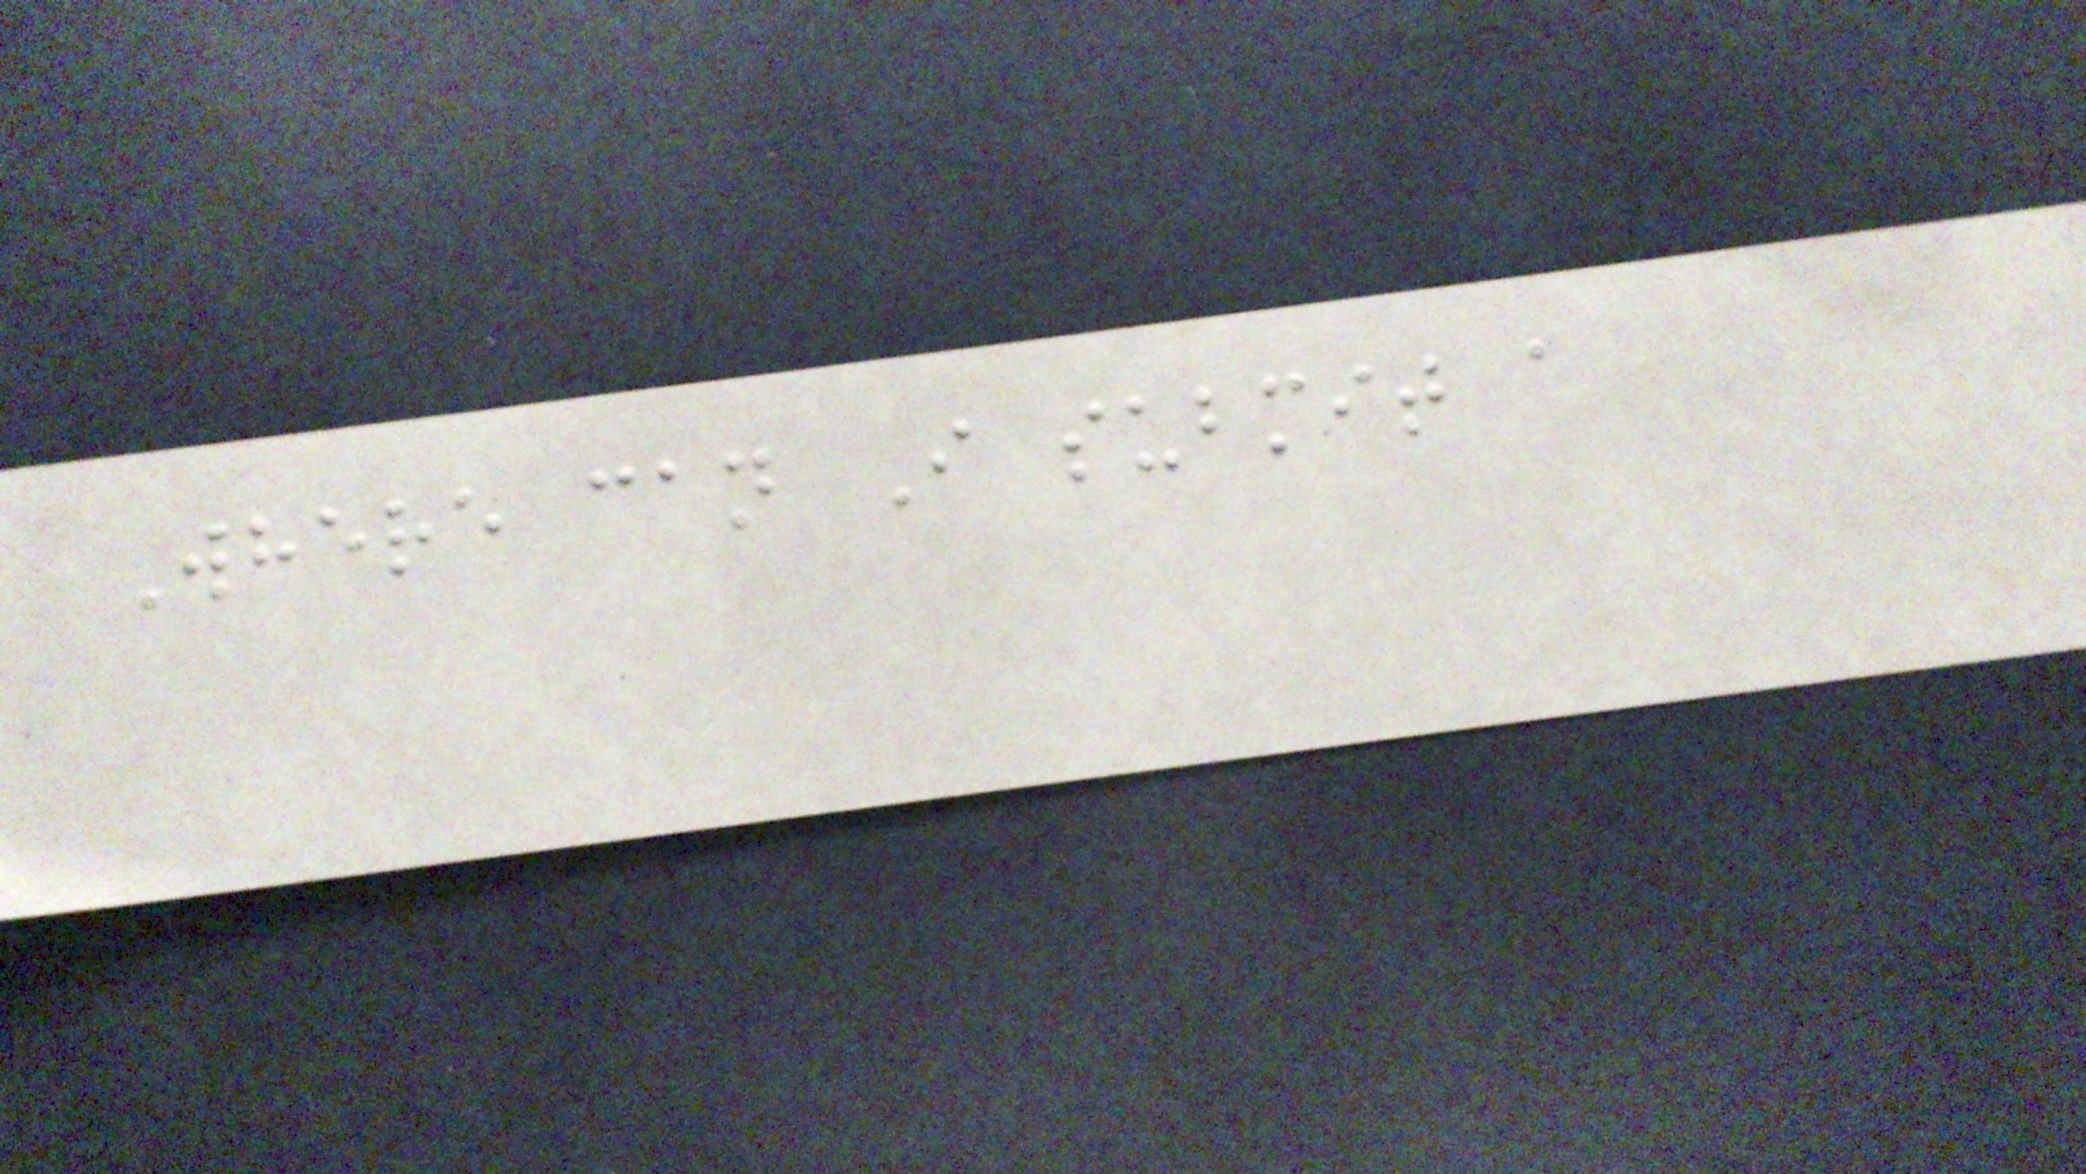Where can I submit a
